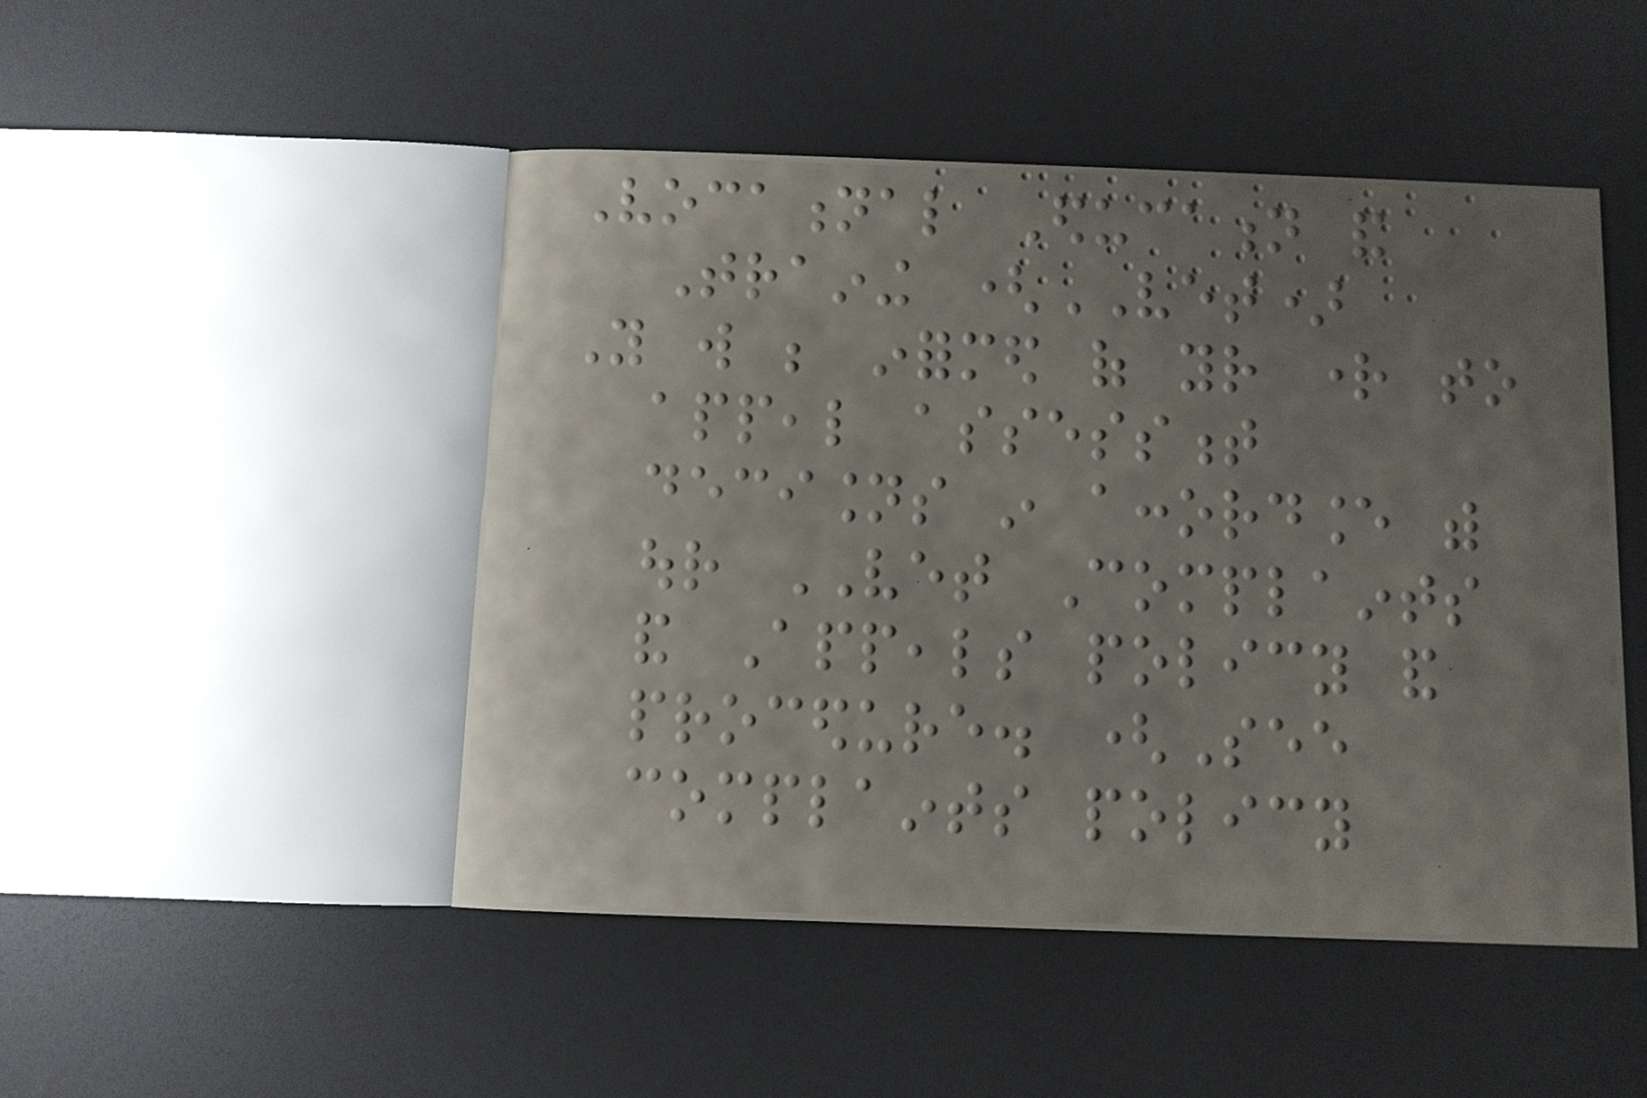Vocational Education and
Training (VET)
You will be informed of your right to
appeal assessment
decisions in accordance with
our VET Complaints
and Appeals policy and
procedure. (See
complaints policy
